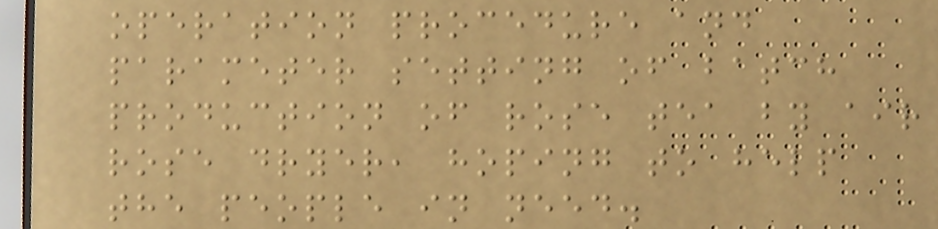operation procedure and
parameter setting of batch
production of rose tea by air
rose dryer, hoping to help
the people in need.
